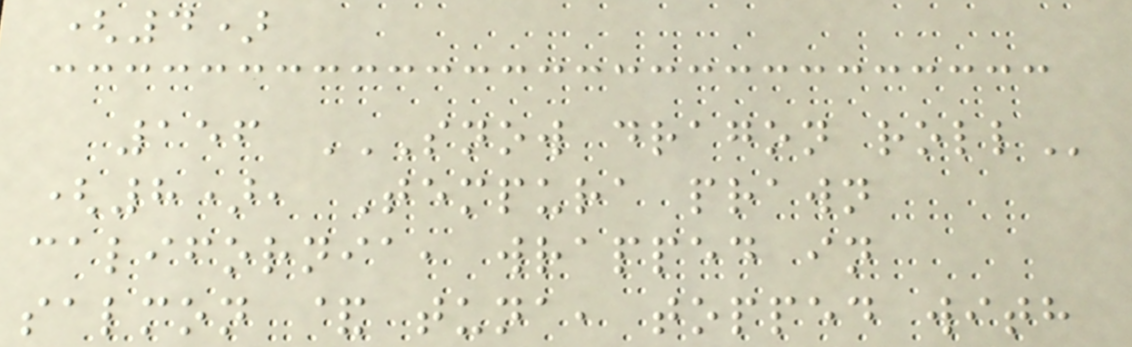(4)
156 SNOW DRAGON ROLL
(8), Tempura prawn
california, wrapped in
salmon & tuna, topped with
